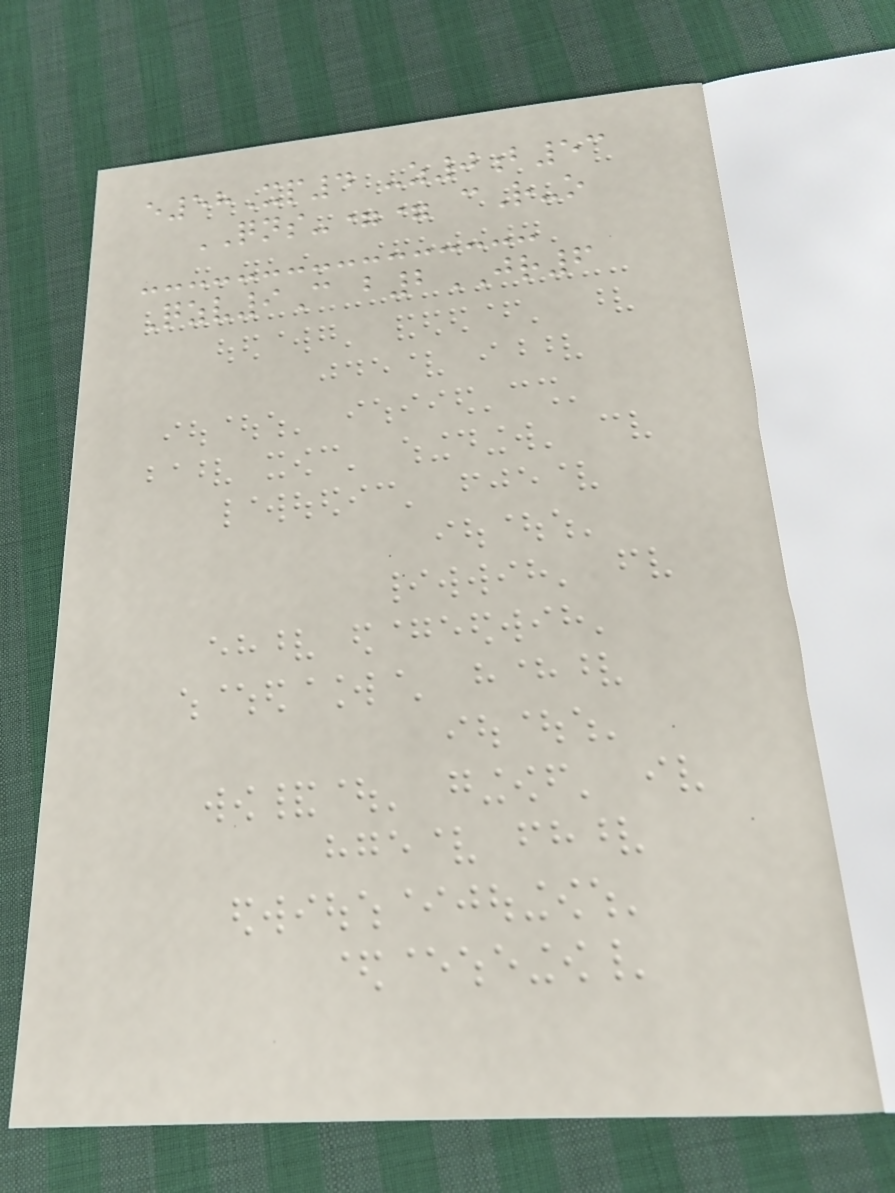e58Xp4 -z0b53
QNS-== cR-o
Qzv9C b2JR6
